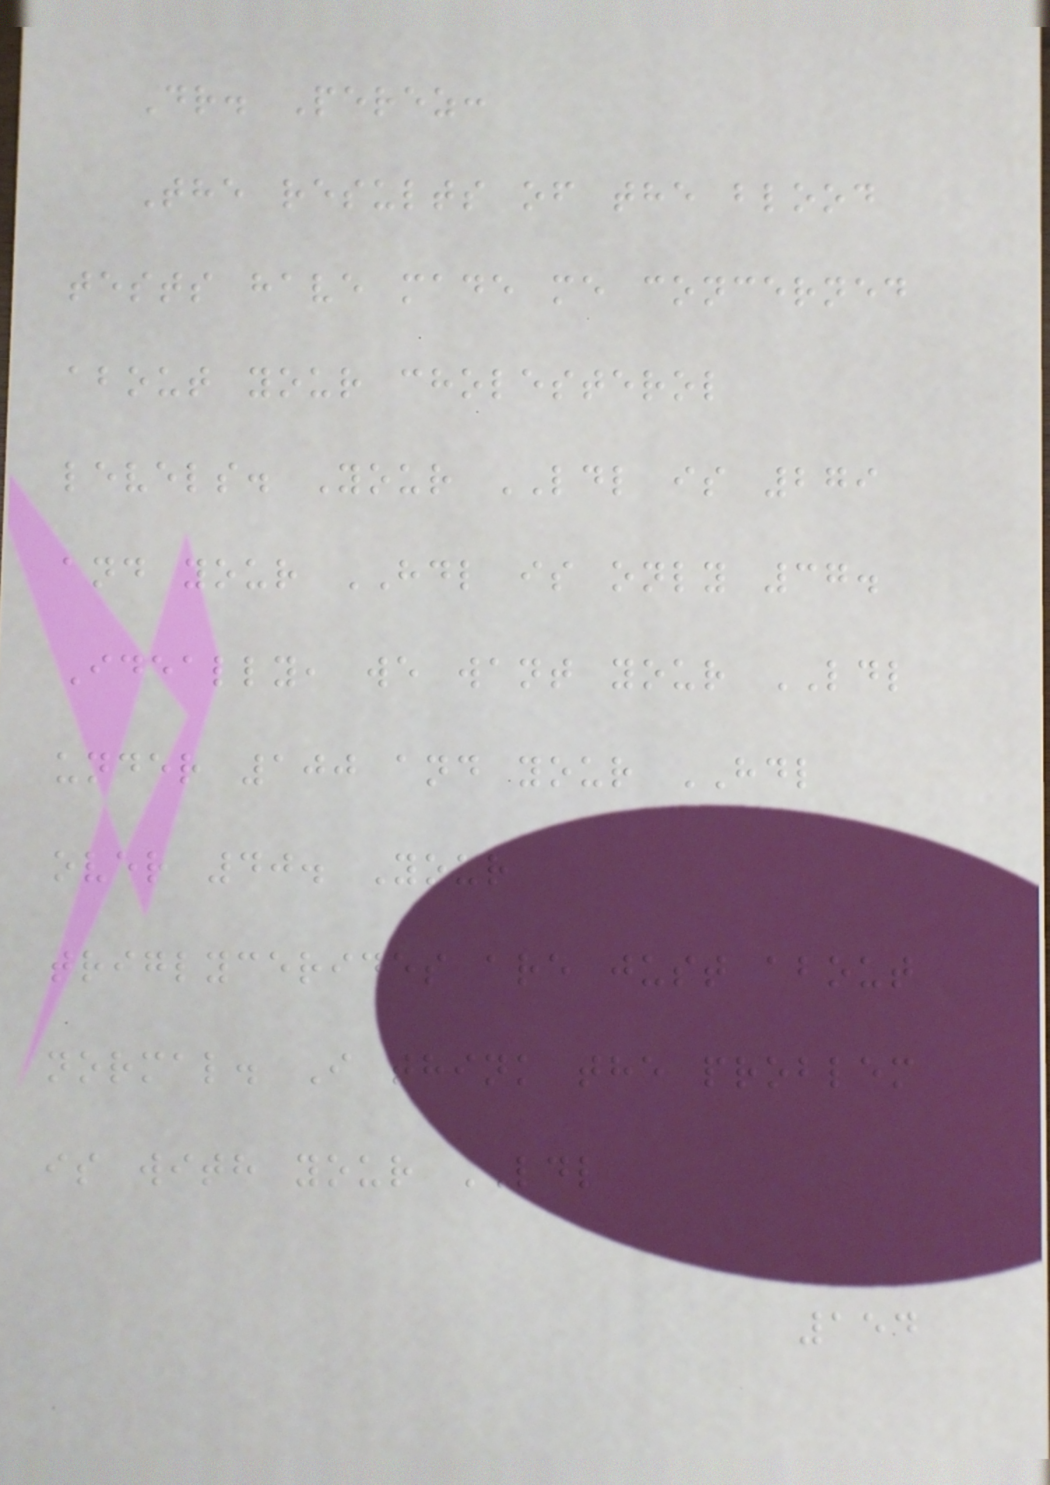Dr. Perez:
The results of the blood
tests have made me concerned
about your cholesterol
levels. Your LDL is 279
and your HDL is only 37.
Ideally, we want your LDL
under 100 and your HDL
over 40. Your
triglycerides are just about
normal. I think the problem
is with your LDL
154
